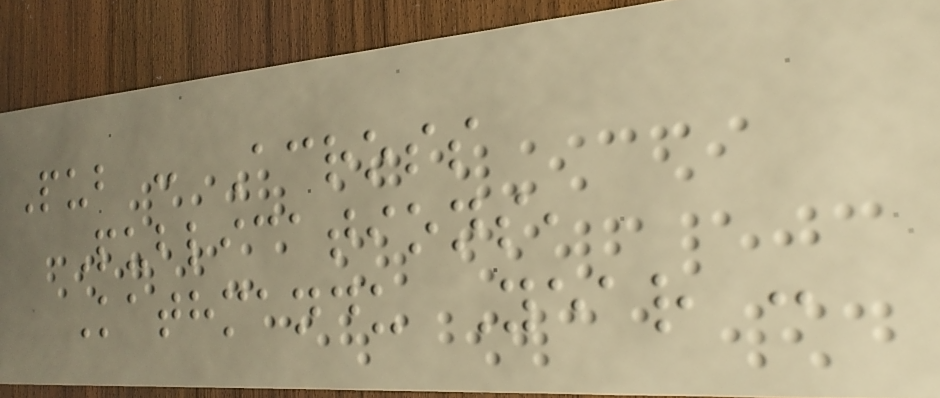Pub : Across
Publications,
Kathmandu Year :
